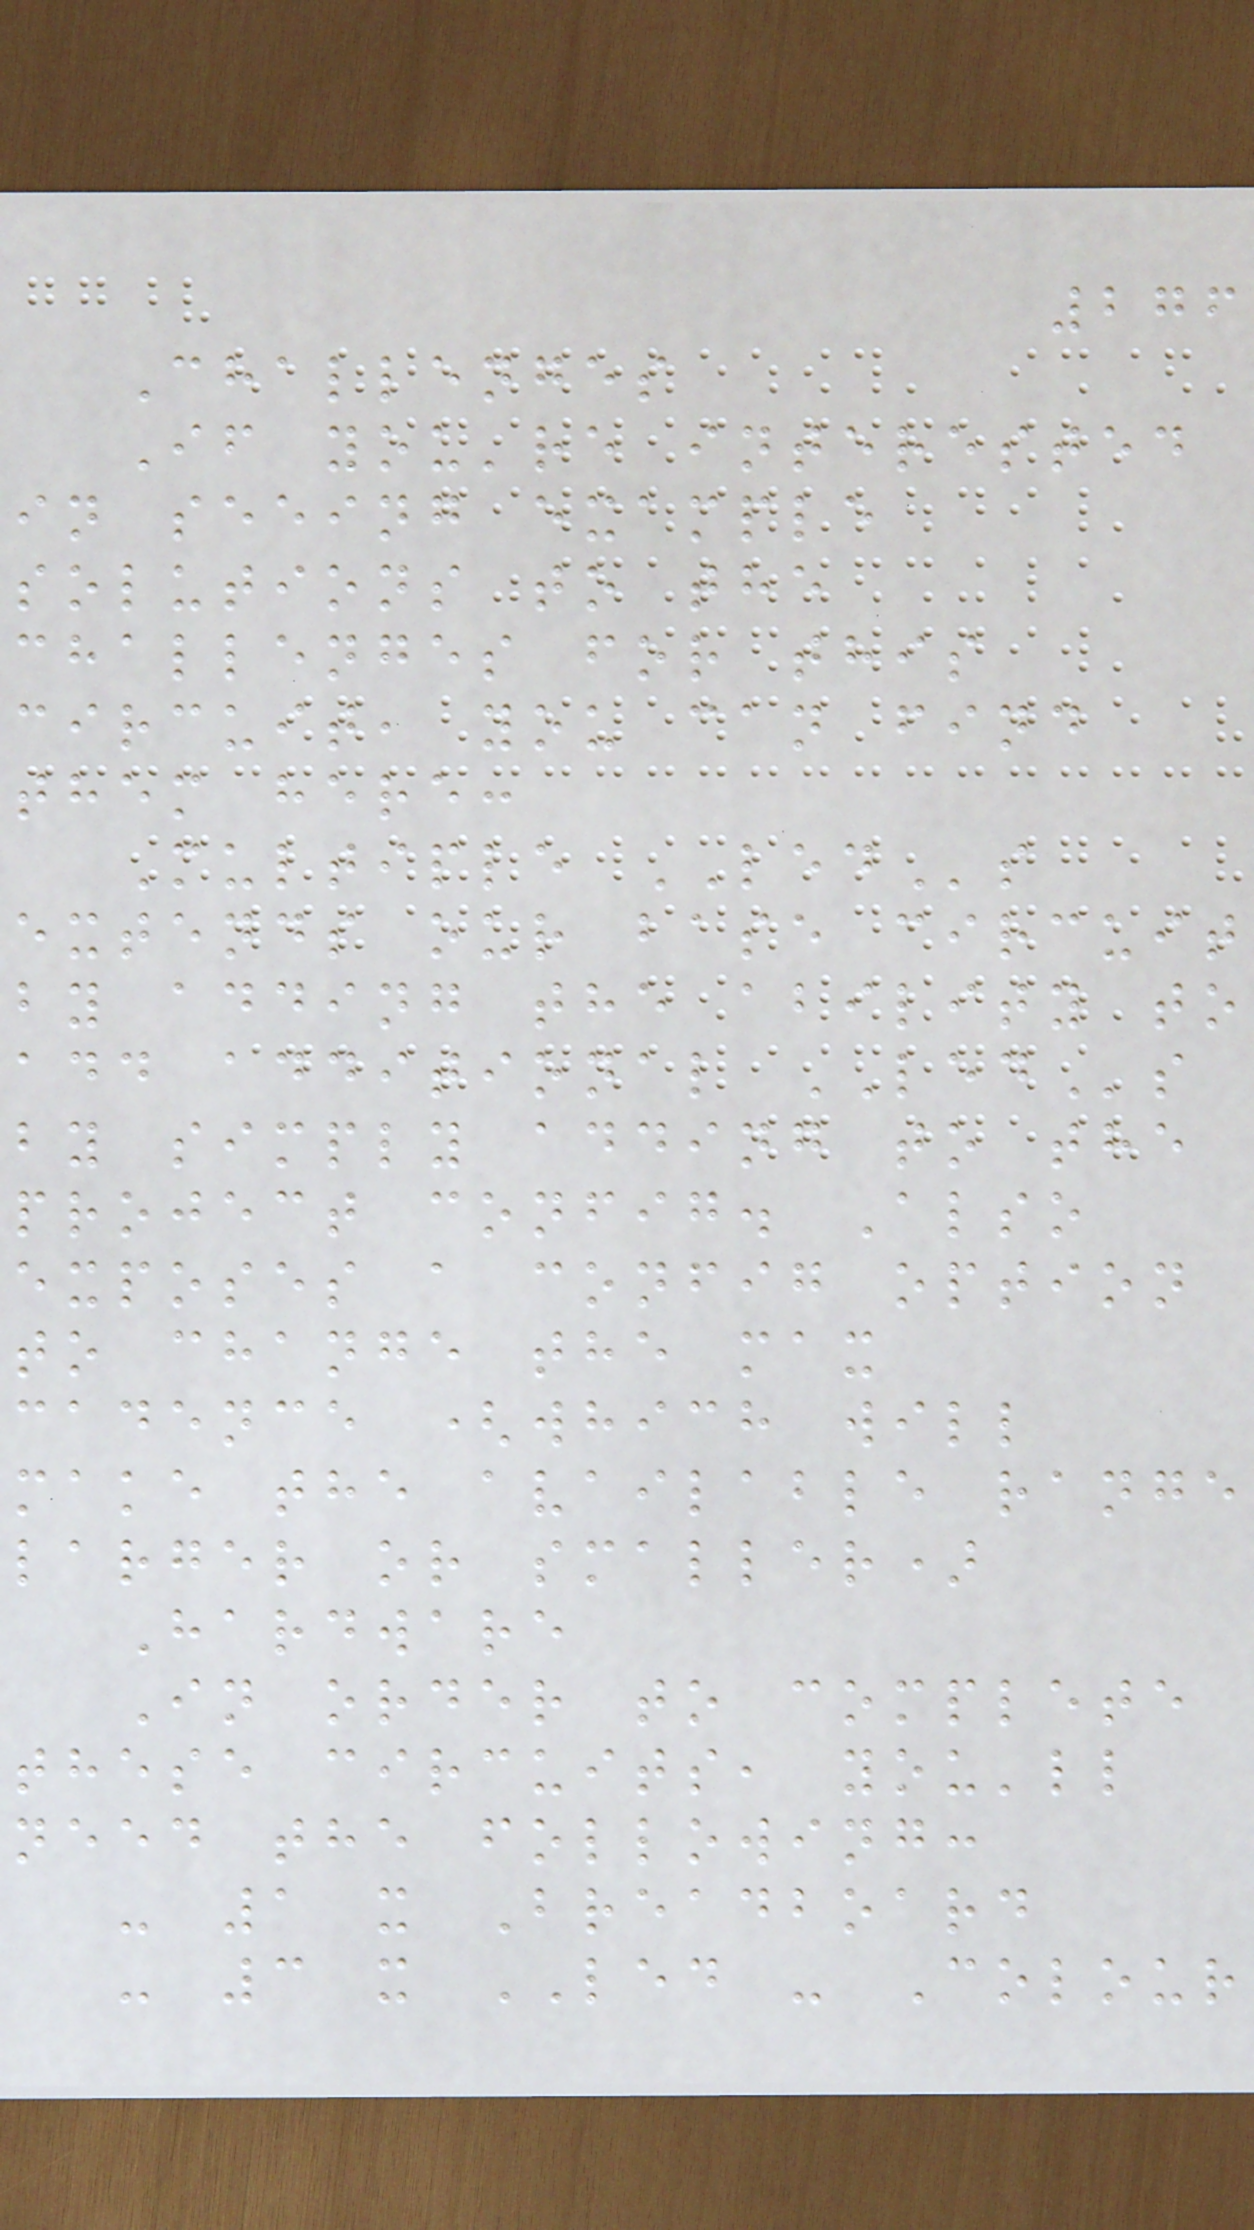276
Challenges
If you're interested
in seeing example
solutions to the
challenges for this
circuit, you can find
them here:
Multiple LEDs
extends our base circuit
by adding the ability to
add additional LEDs
by simply adding to the
project config. Also
exposes a config option
to change the max
cadence (which will
make the available range
larger or smaller)
Hardware
In order to complete
these circuits, you'll
need the following:
- 1 x Breadboard
- 3 x LED - Colour
